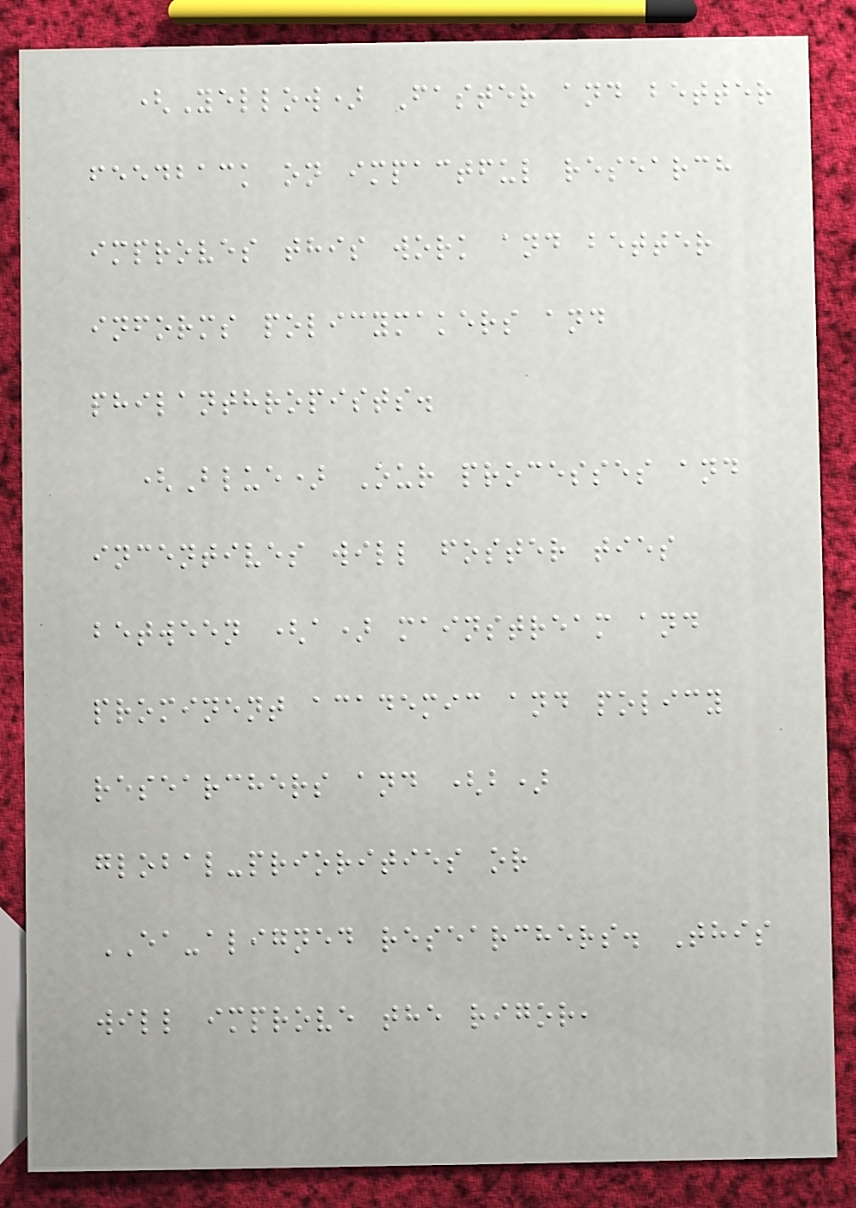(Yellow) Faster and better
feedback on impactful research
improves this work and better
informs policymakers and
philanthropists.
(Blue) Our processes and
incentives will foster ties
between (a) mainstream and
prominent academic and policy
researchers and (b)
global-priorities or
EA-aligned researchers. This
will improve the rigor,
